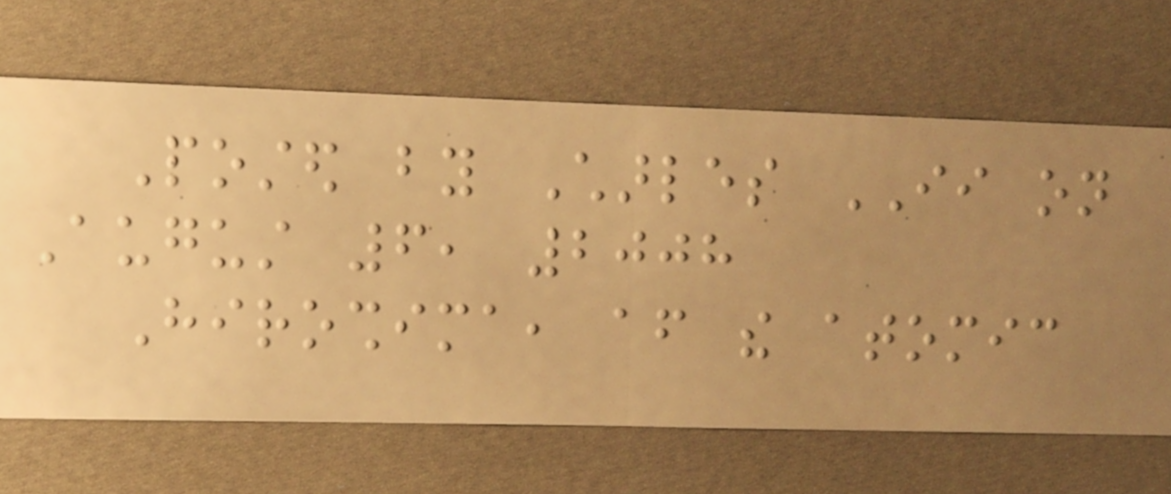Posted by Charles II on
August 6, 2008
Hiroshima, after the atomic
